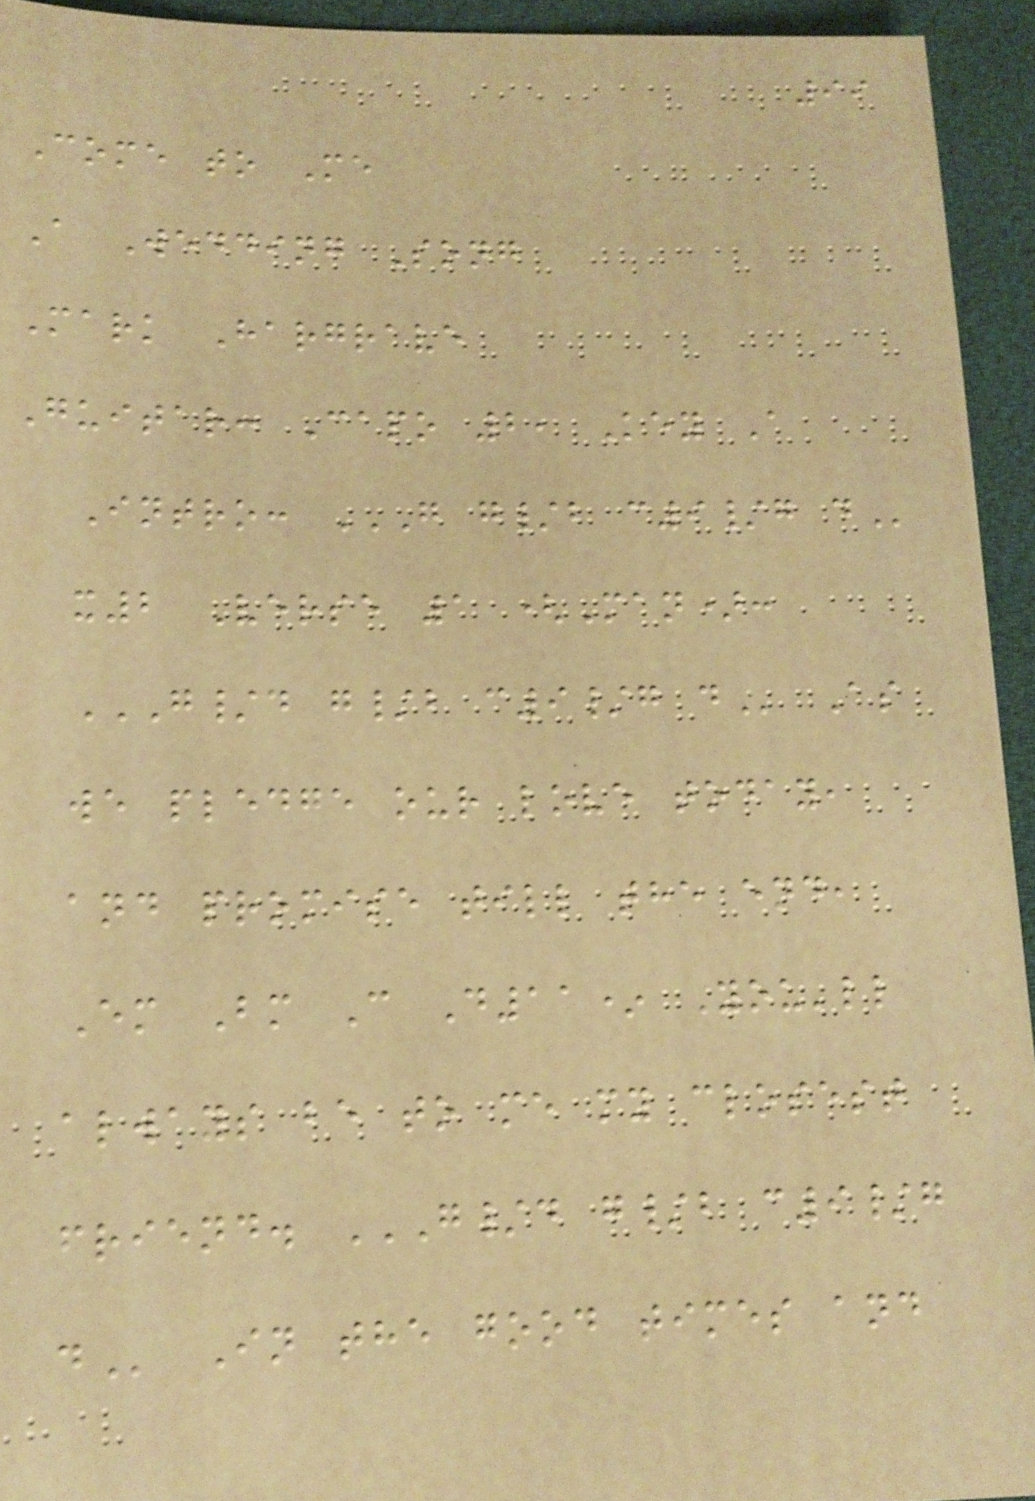99
Come to Me
A Wedding Song
Mark Hargrave
Guitar: Capo 2, Key A
Intro: G G/B C9/G D
x2 Verse 1 (Man):
G/D G/B C9/G D As
we pledge our love today,
and promise till the end,
Em Bm C D11* You'll
always be to me my closest
friend. G/D G/B C9/G
D In the good times and
